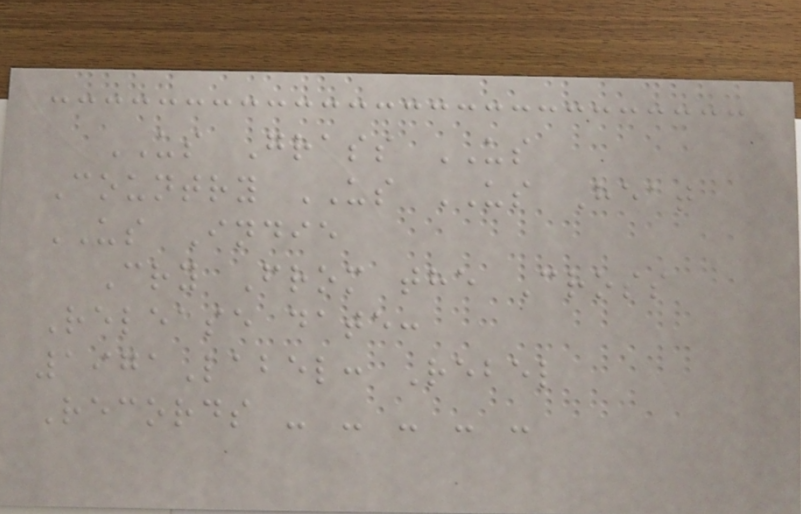US Grass US
Country US US Heat
US Indie
Cry From the Cross
Release date:
1971Label: Rebel
Records - - - - -
